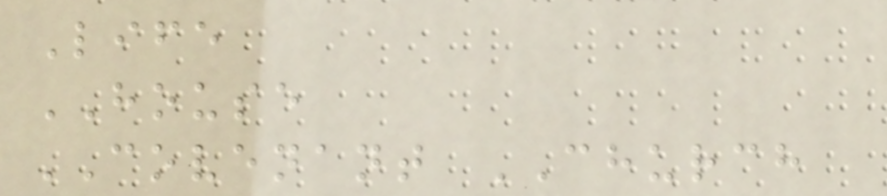Life
HOUSE
COVENANT CHURCH
